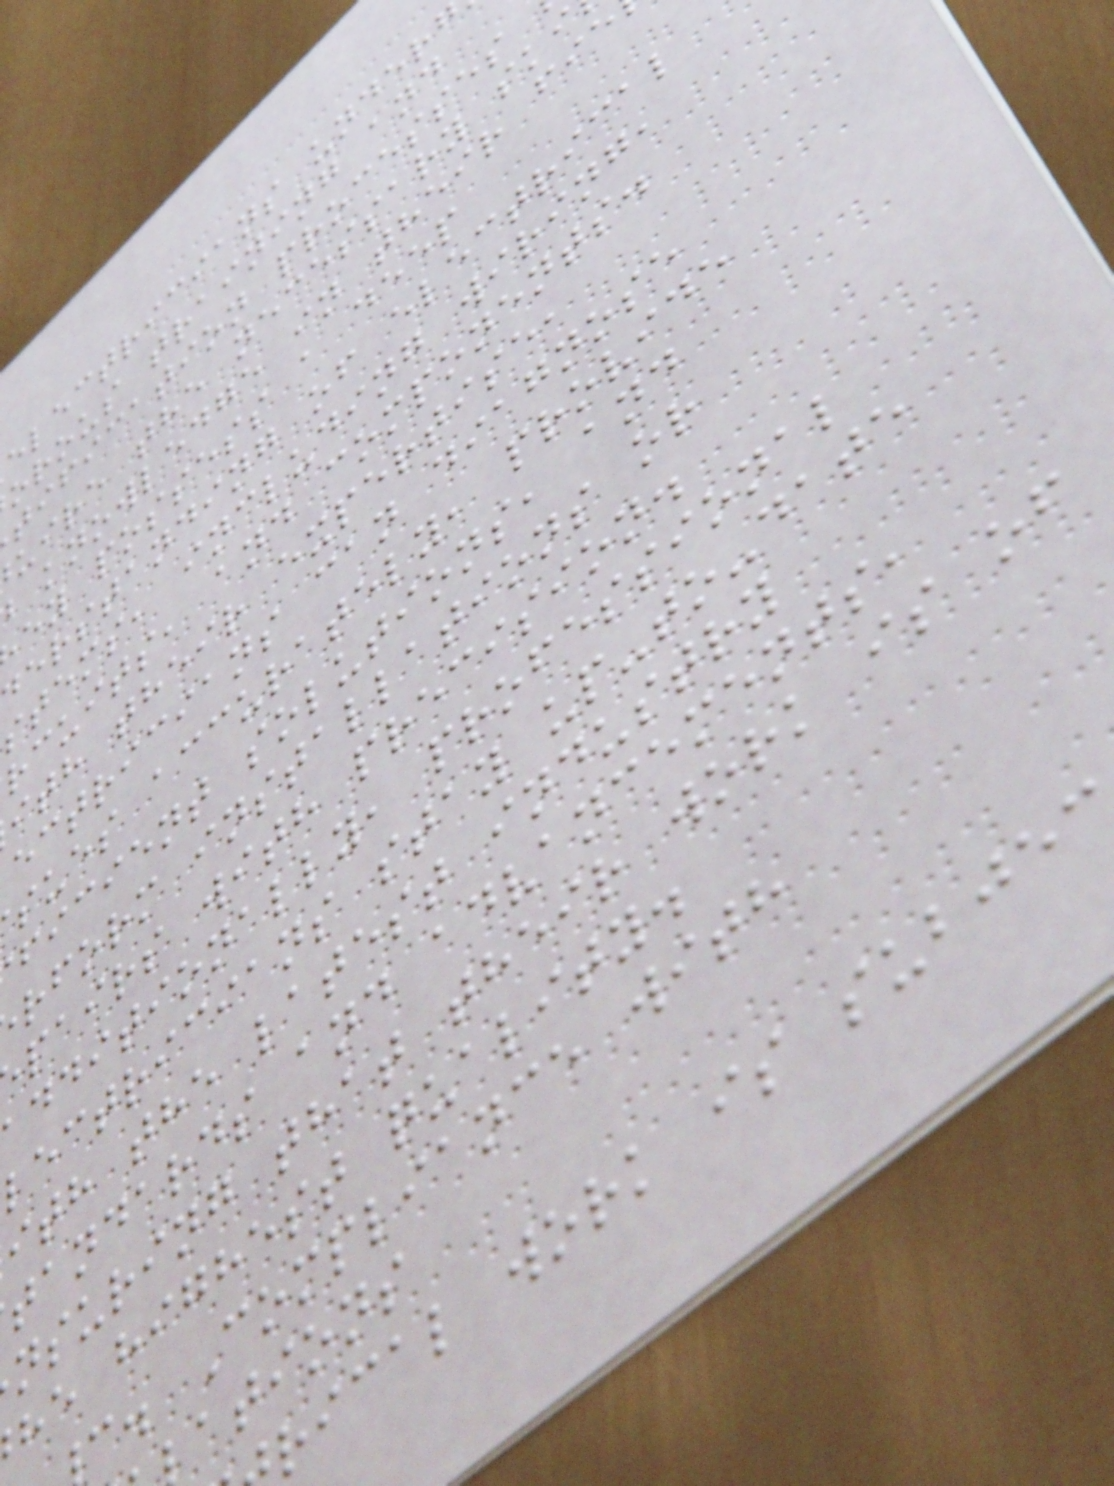electricians under
orous training and
tification processes
uire the necessary ski
knowledge in their fie
ey possess a deep
erstanding of electrical
stems, including wiring,
rcuits, and components.
ith their expertise,
ectricians can diagnose
sues accurately, provide
ficient solutions, and
rform installations or
pairs with precision.
dditionally, professional
lectricians stay up-to-date
ith the latest industry
tandards and advancements,
nsuring that their work is of
he highest quality.
c. Compliance with
ations
rical work is subje
